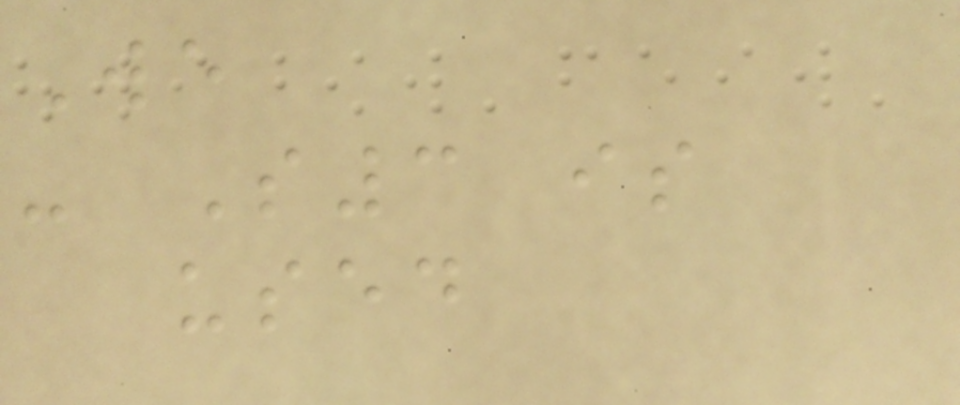We
- S3 is
used
